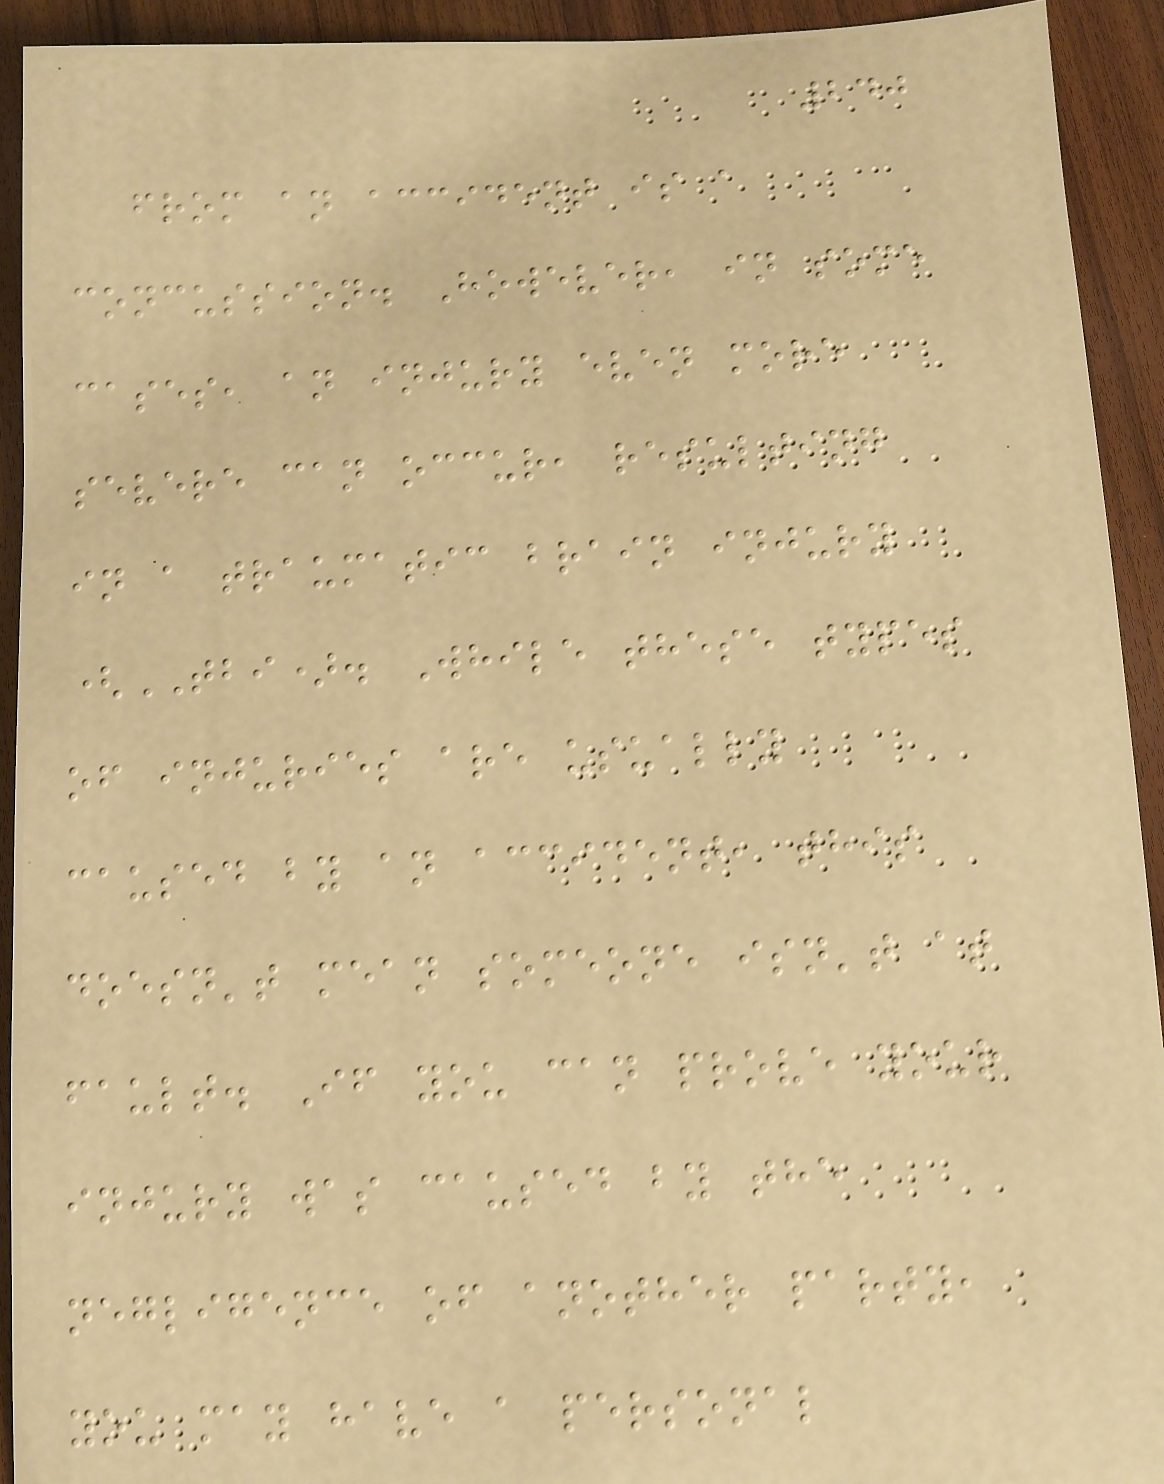240
from an accident is a
concussion. However, in some
cases, an injury even more
severe can occur, resulting
in a traumatic brain injury
(TBI). While these types
of injuries are usually
caused by an accident, this
doesn't mean someone isn't at
fault. If you can prove your
injury was caused by the
negligence of another party,
you may have a personal
